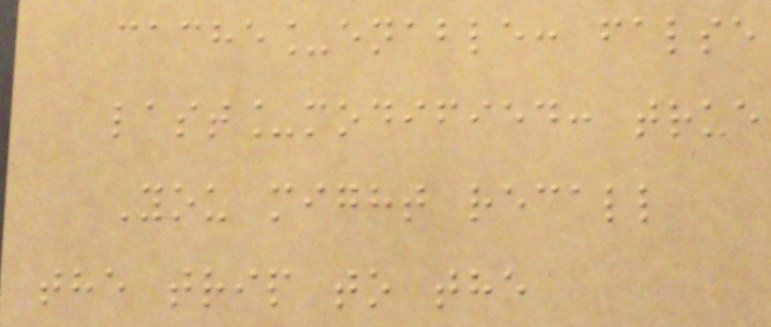cache_enable: false
last_modified: true
You might recall
the trip to the
